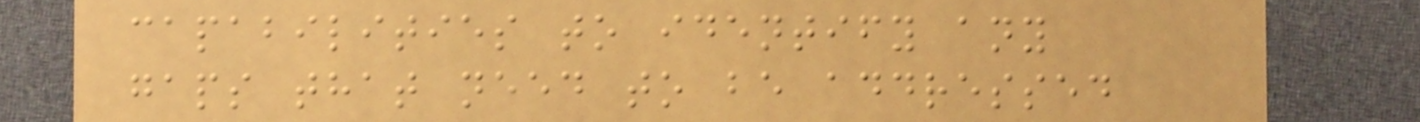capabilities to identify any
gaps that need to be addressed
